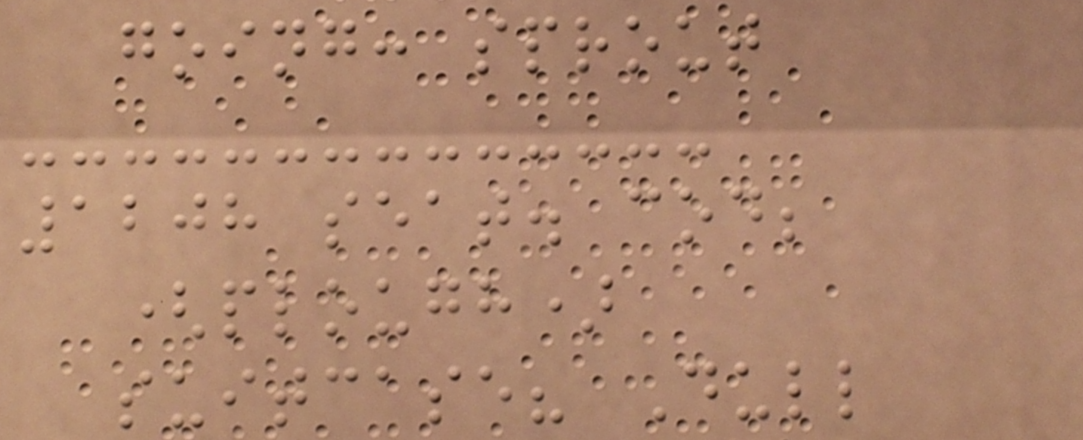going: sprout
1208 seat. cod;
(plough)
suitcase? Dull
